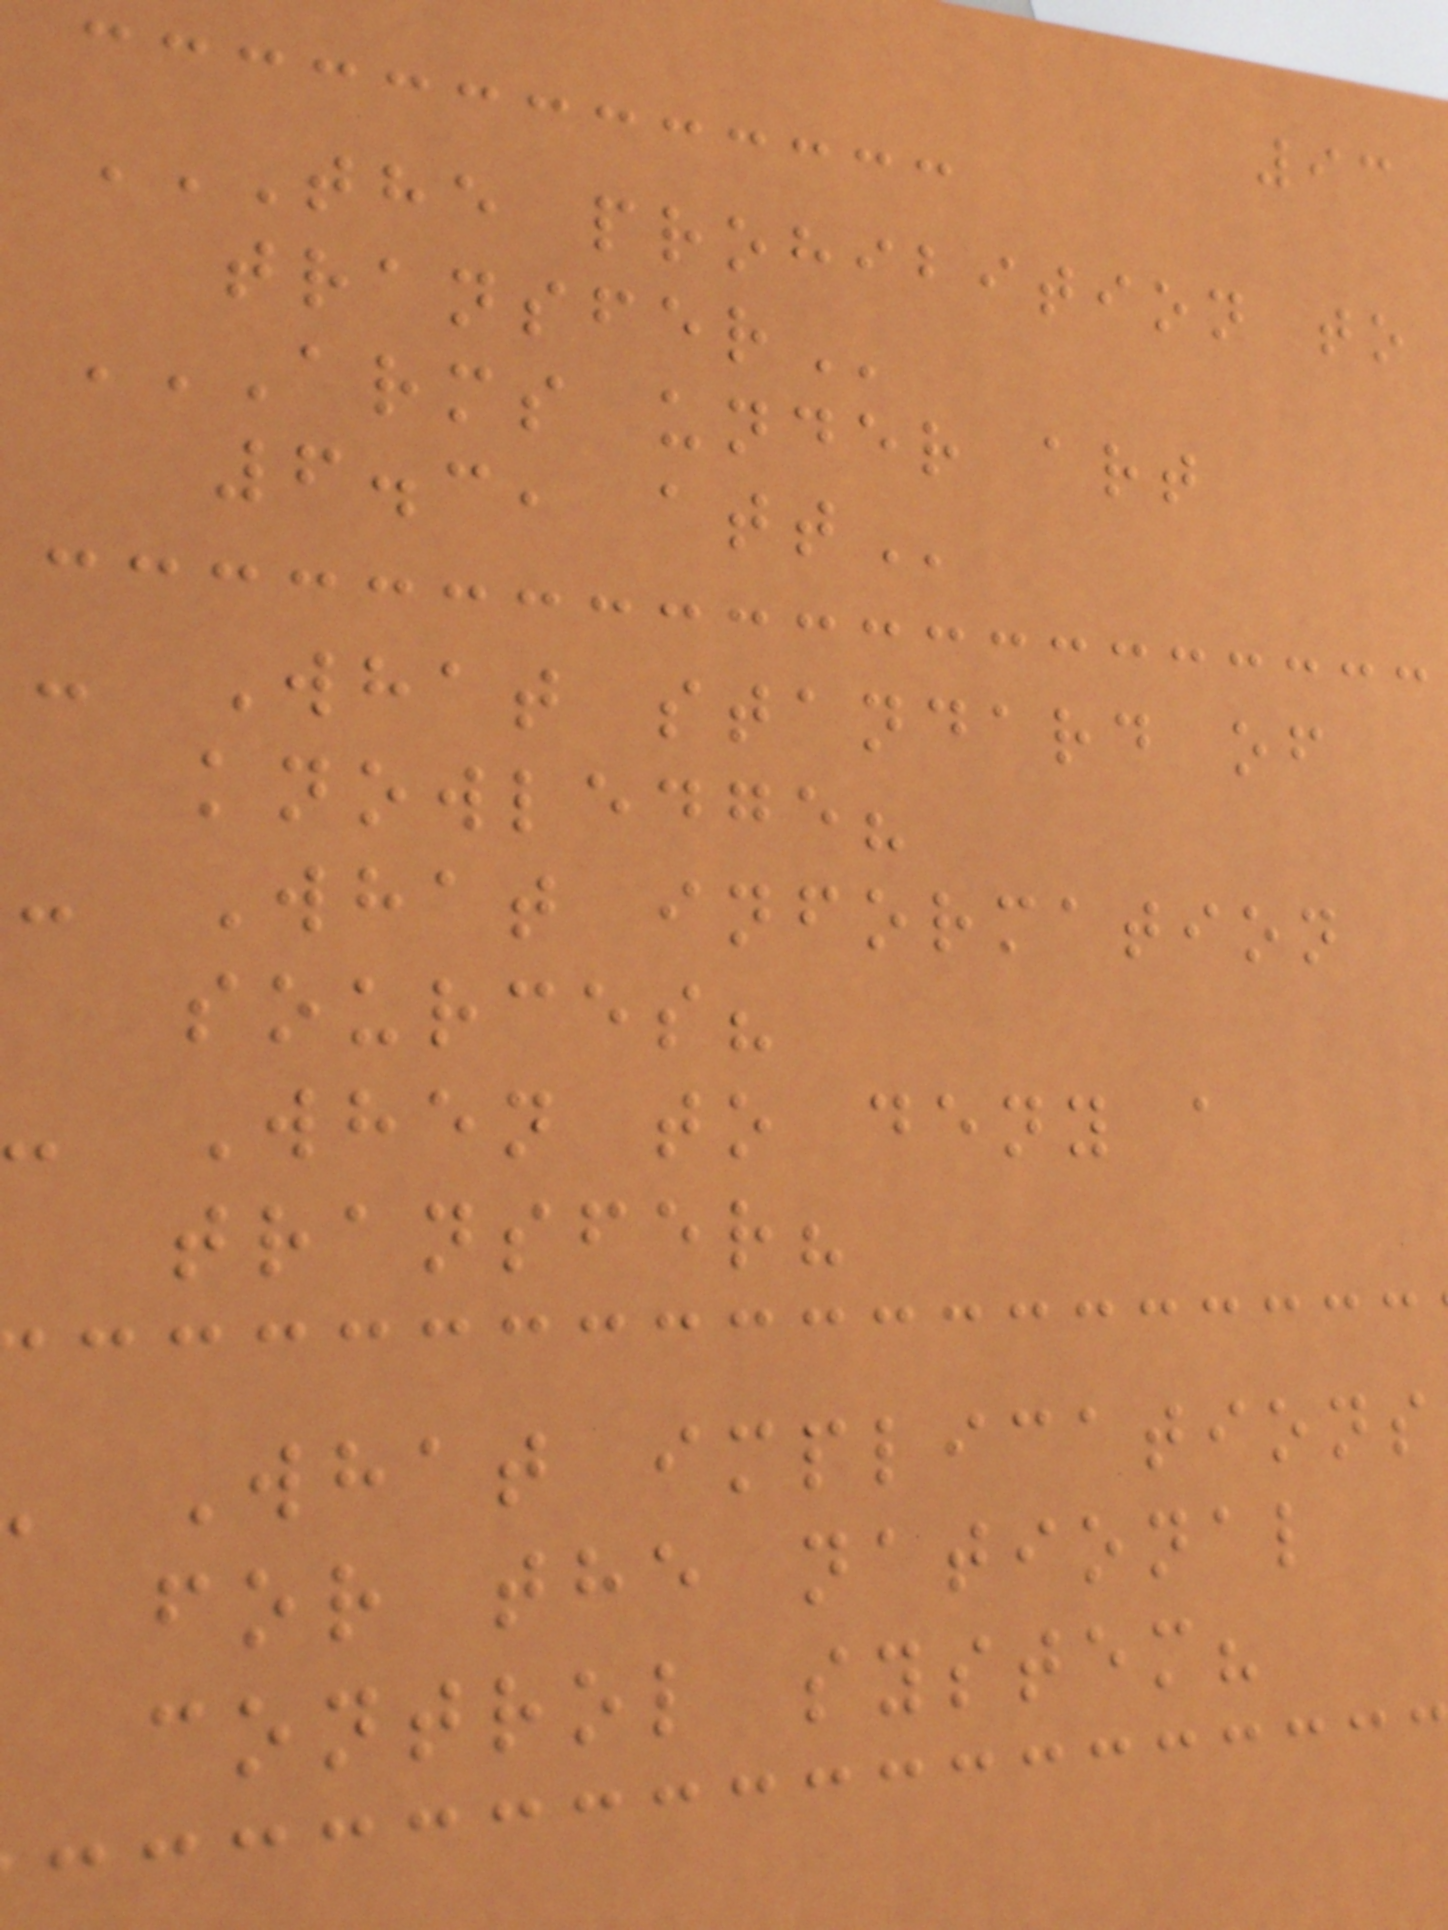93
THE PROHIBITION TO
ARMS UNDER ART
6.3,
- What standard of
knowledge?
- What information
sources?
- When to deny a
transfer?
What implications
for the national
control system?
